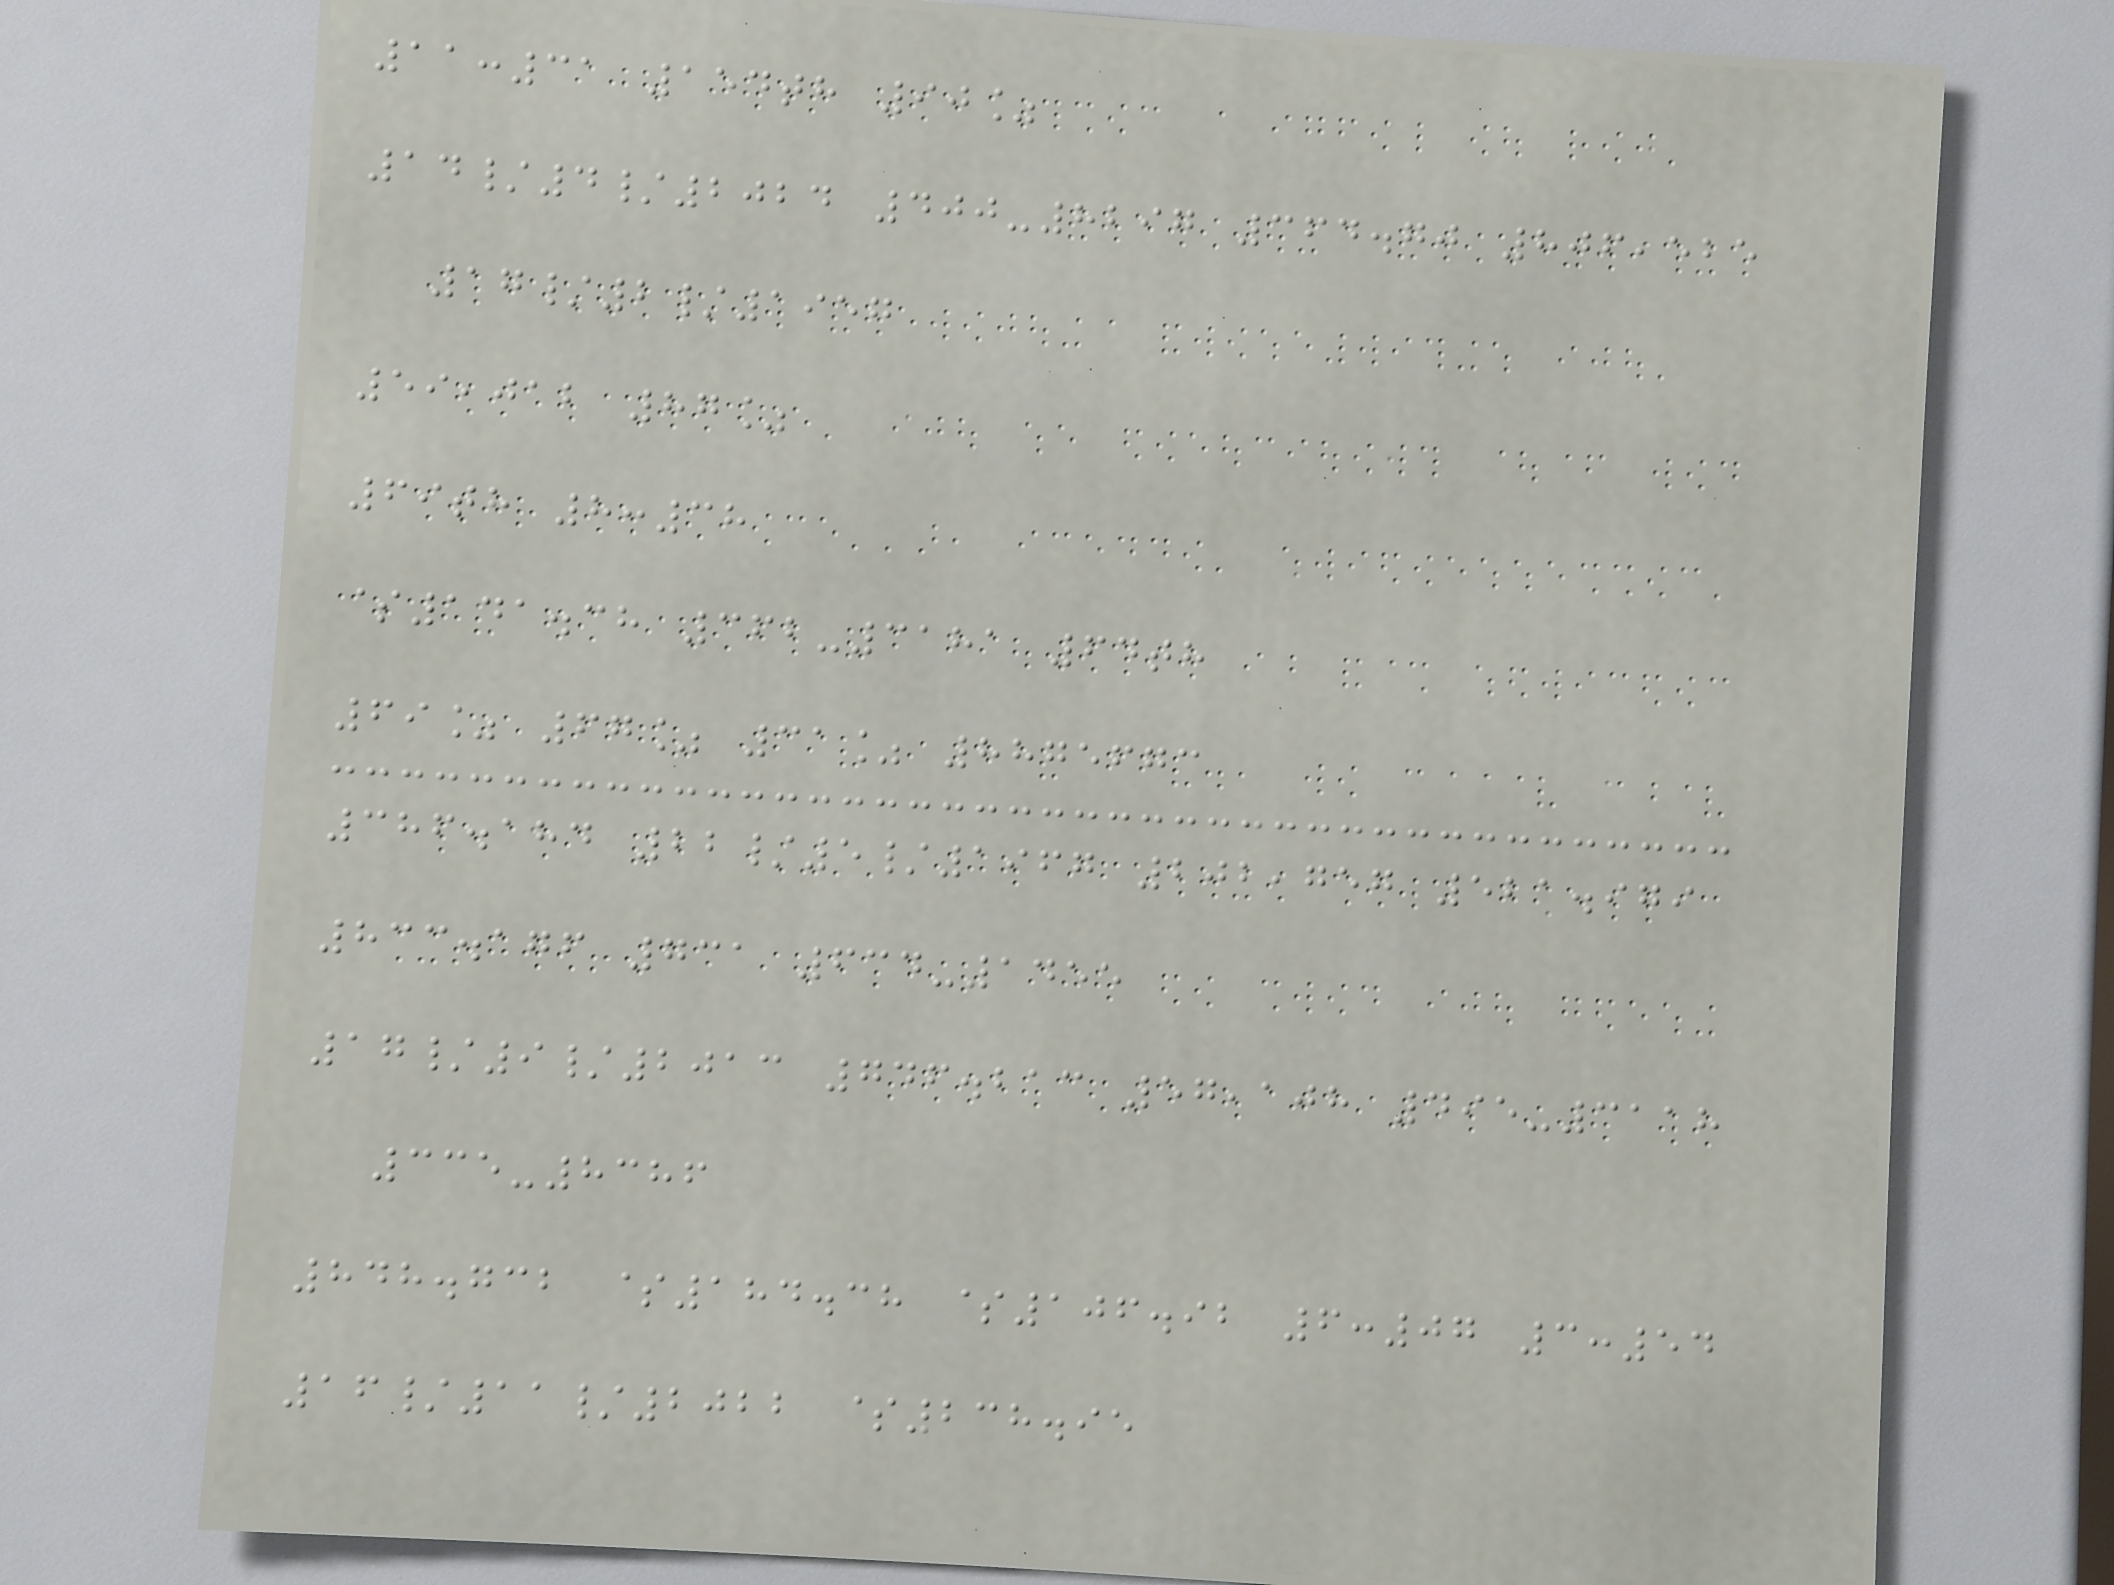11:31 154th 90%
14/4/2024 400-8297 364.70 806,525
17/2/1957
59,012 87%
69th 8:38
$141.38 362-3181 64th
69% 67% 31% 8875673
386.184 22/5/1967 202,757 521.979
833.176 731 634-1455
17/9/2013 746.213 57,108 495-3118
335-8386
848.732 $184.38 $106.92 6:07 3:54
16/11/2022 $238.95
